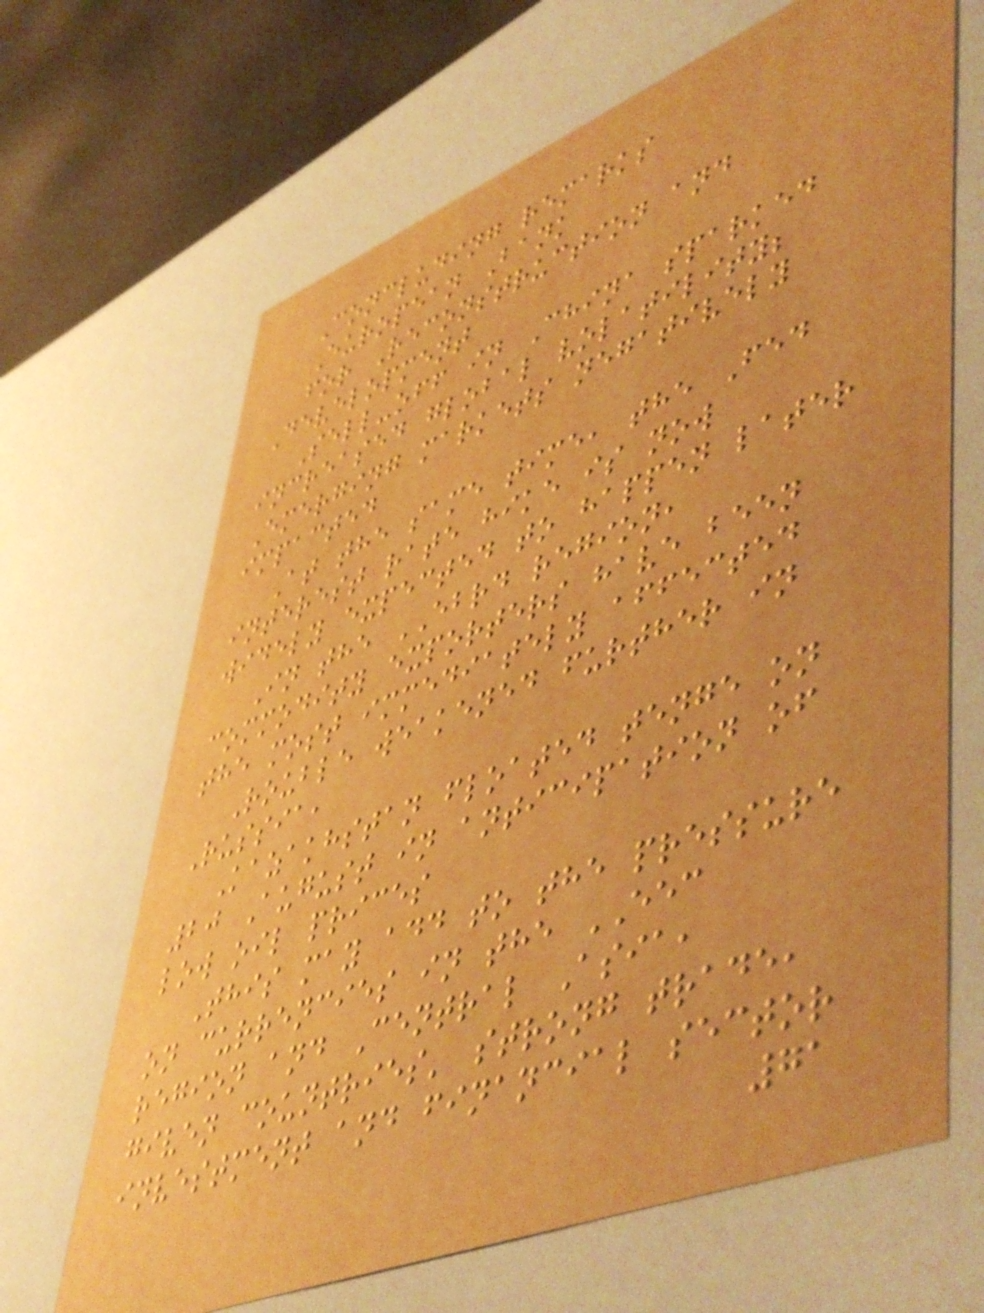Concluding remarks
European Bank
for Reconstruction and
Development
Sell-off in China sparked
increased global volatility;
Emerging markets negatively
impacted
At the same time, the Fed
interest rate hike is now
widely expected to happen later
In the EBRD region,
commodity exporters have been
the most immediately affected
Rouble weakened further in
Russia,
Kazakhstan floated tenge on
20 August in anticipation of
low oil prices
This may add to the pressure
on currencies in the EEC
region and Central Asia,
given countries' strong trade,
investment and financial sector
71
